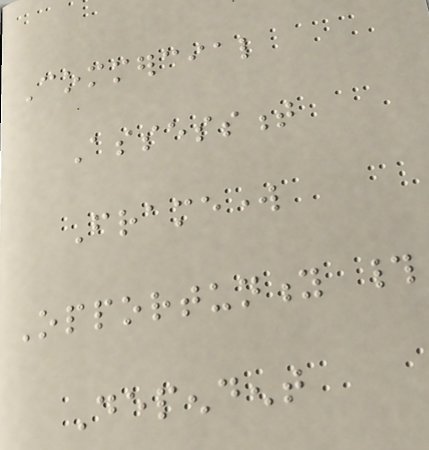Commercial
Assessment
Framework
Opportunity #
Dependent
